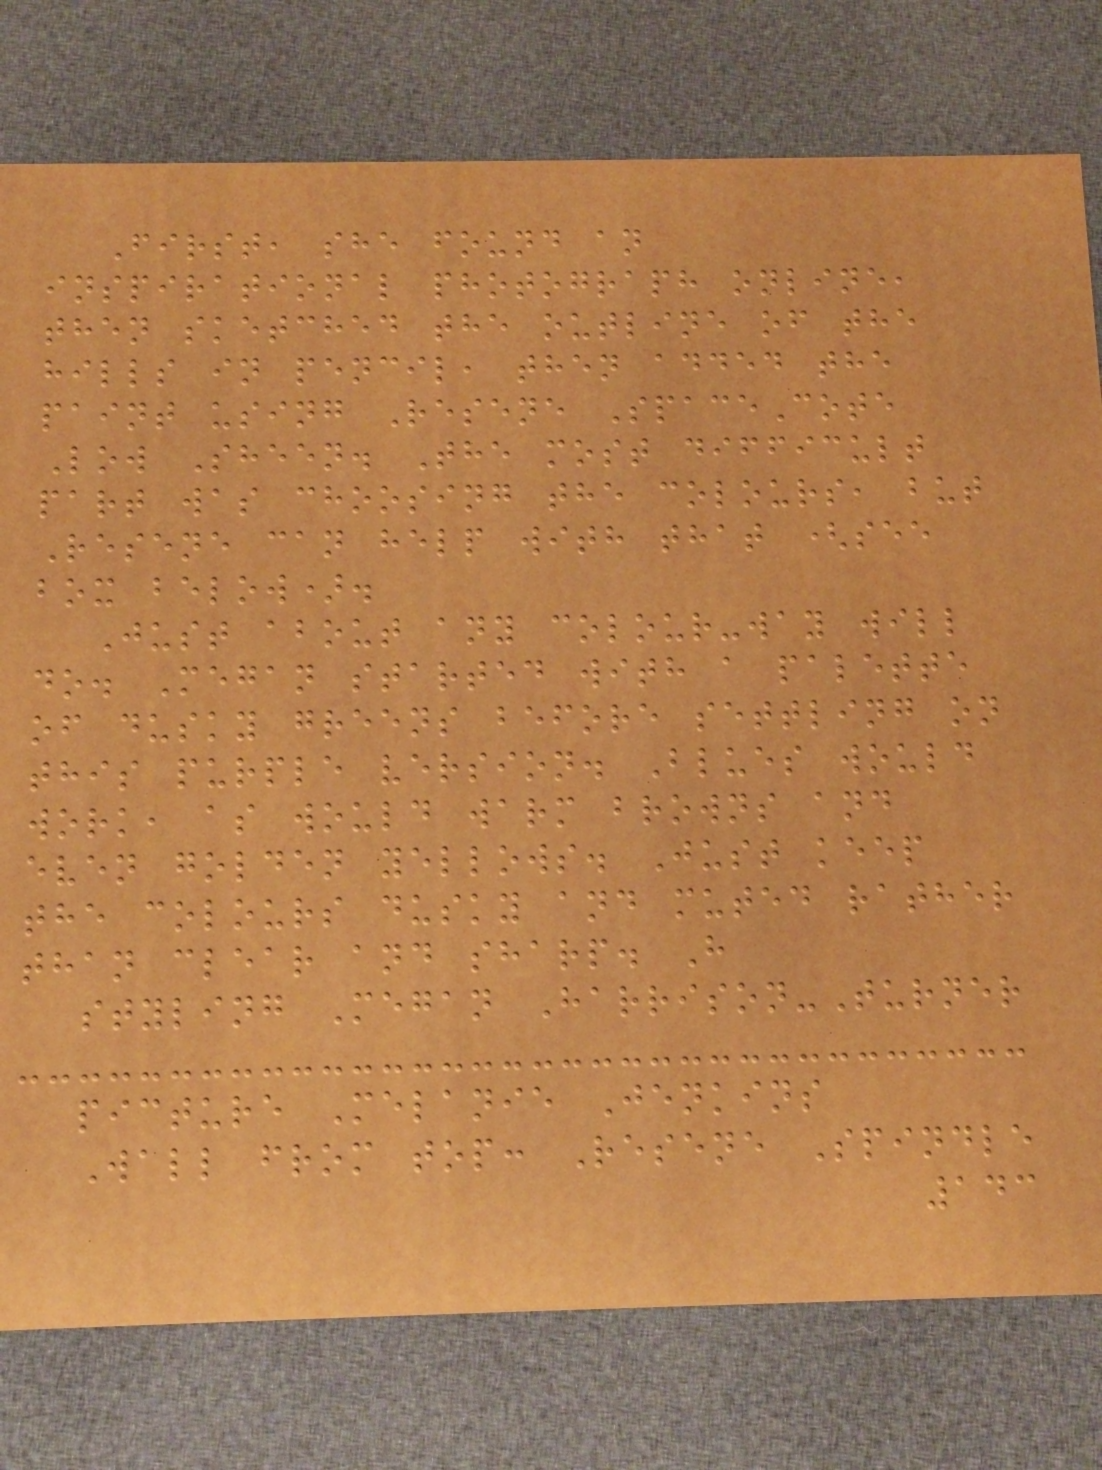First, she found an
inspirational photograph online,
then sketched the outline of the
hills in pencil, then added the
paint using Resene SpaceCote
Low Sheen. The most difficult
part was choosing the colours, but
Resene can help with that (see
box below).
Just about any colour-way will
do. Megan started with a palette
of dusky greens before settling on
this purple version. Blues would
work, as would warm browns and
even golden yellows. Just keep
the colours dusky and muted rather
than clear and sharp. H
styling Megan Harrison-Turner
picture Melanie Jenkins
Wall from top: Resene Spindle
143
